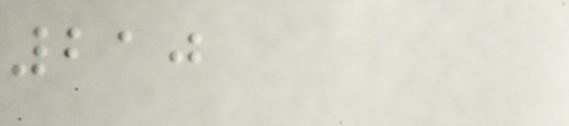210
